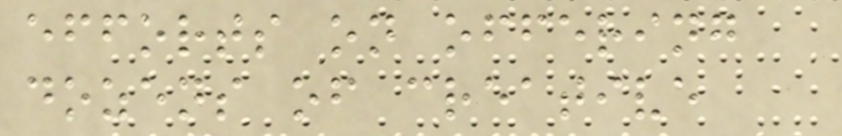efforts on offering
dozens of creative
